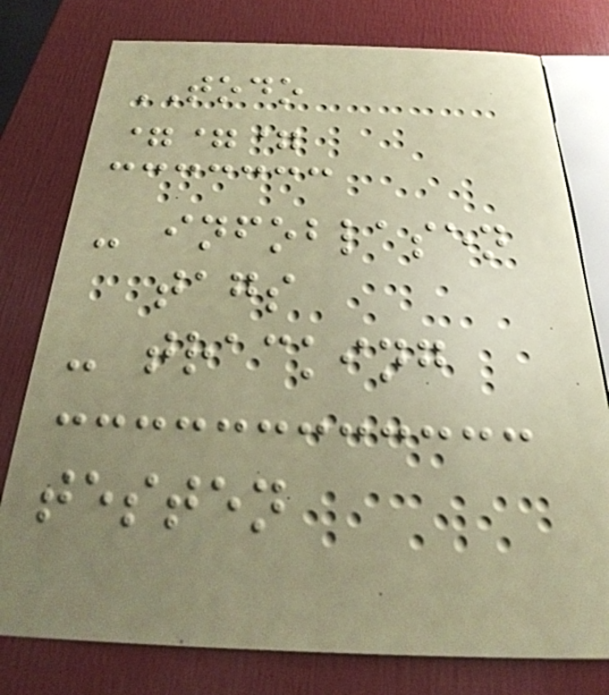TODO
===
- infoblasen
tags
- tracking
testen
